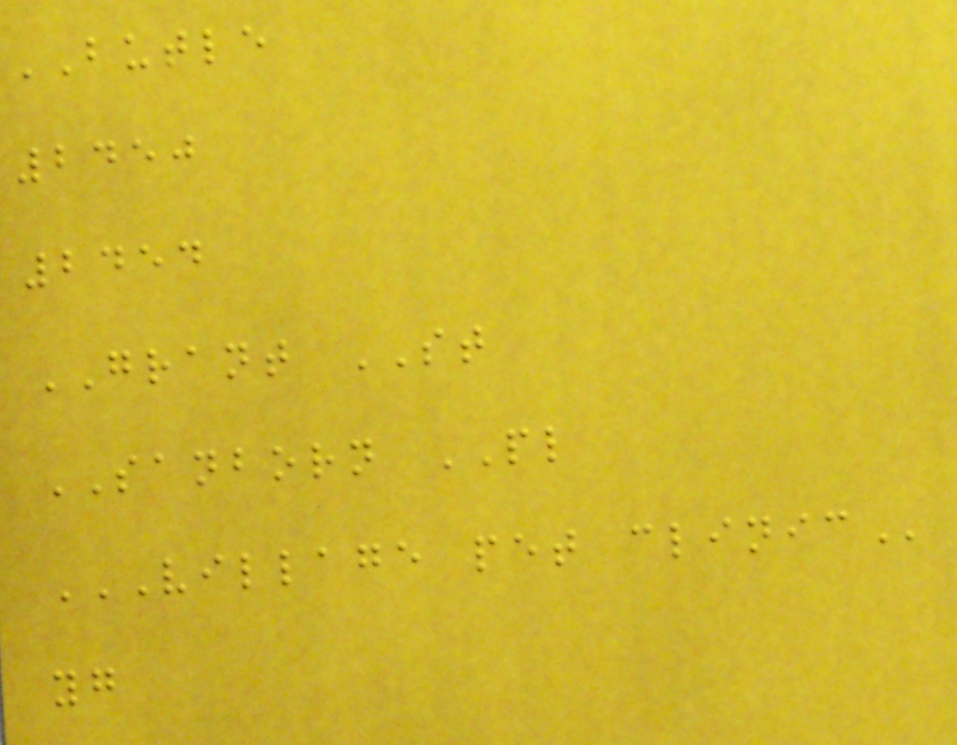BUTLE
2450
2454
GRANT ST
SANBORN PL
VILLAGE PET CLINIC
yg
